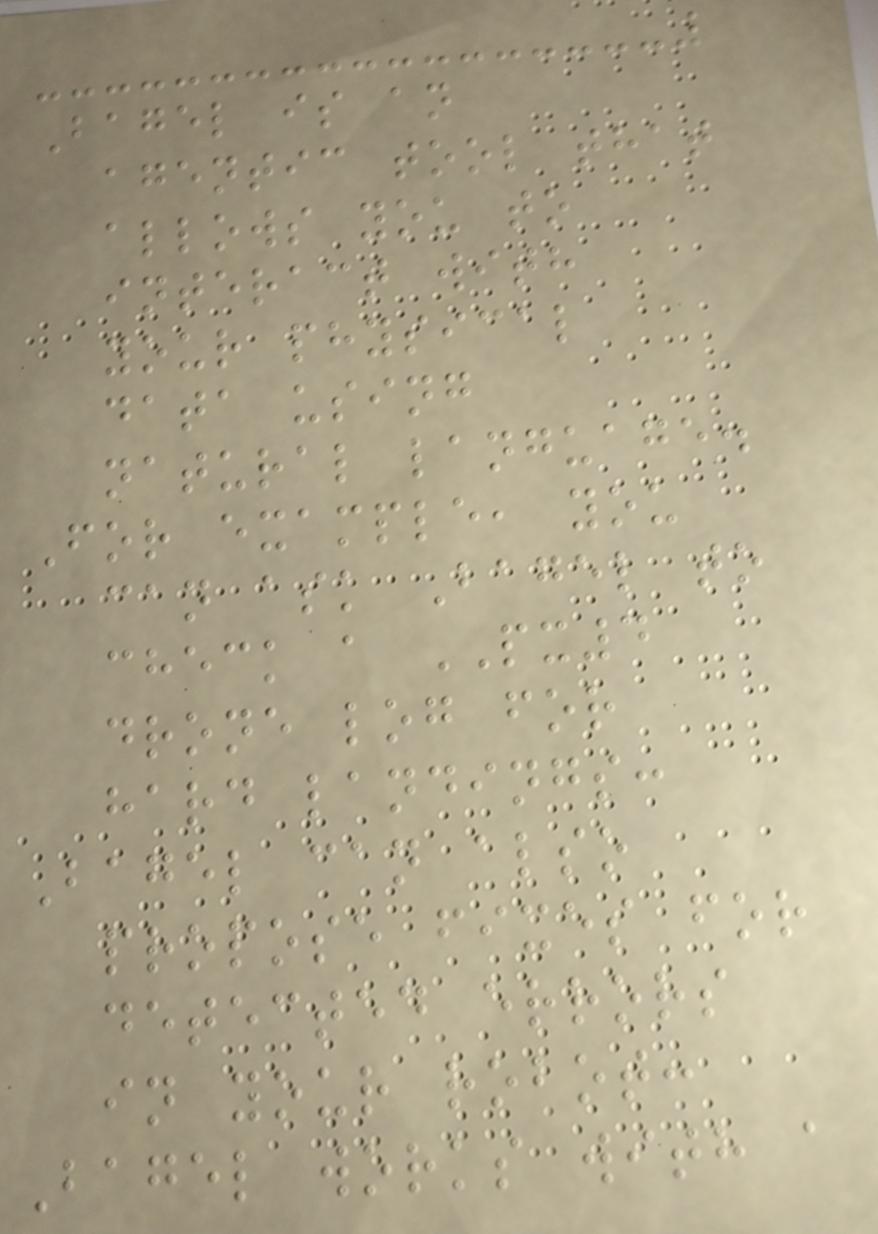Bagel is an
agentic tool that
allows you to
interact with
your physical
data using
natural language.
For example, you
can ask Bagel to
check a PX4
drone log for
hard landings:
Bagel can also
propose fixes for
detected errors
in your robot:
Bagel works with a
